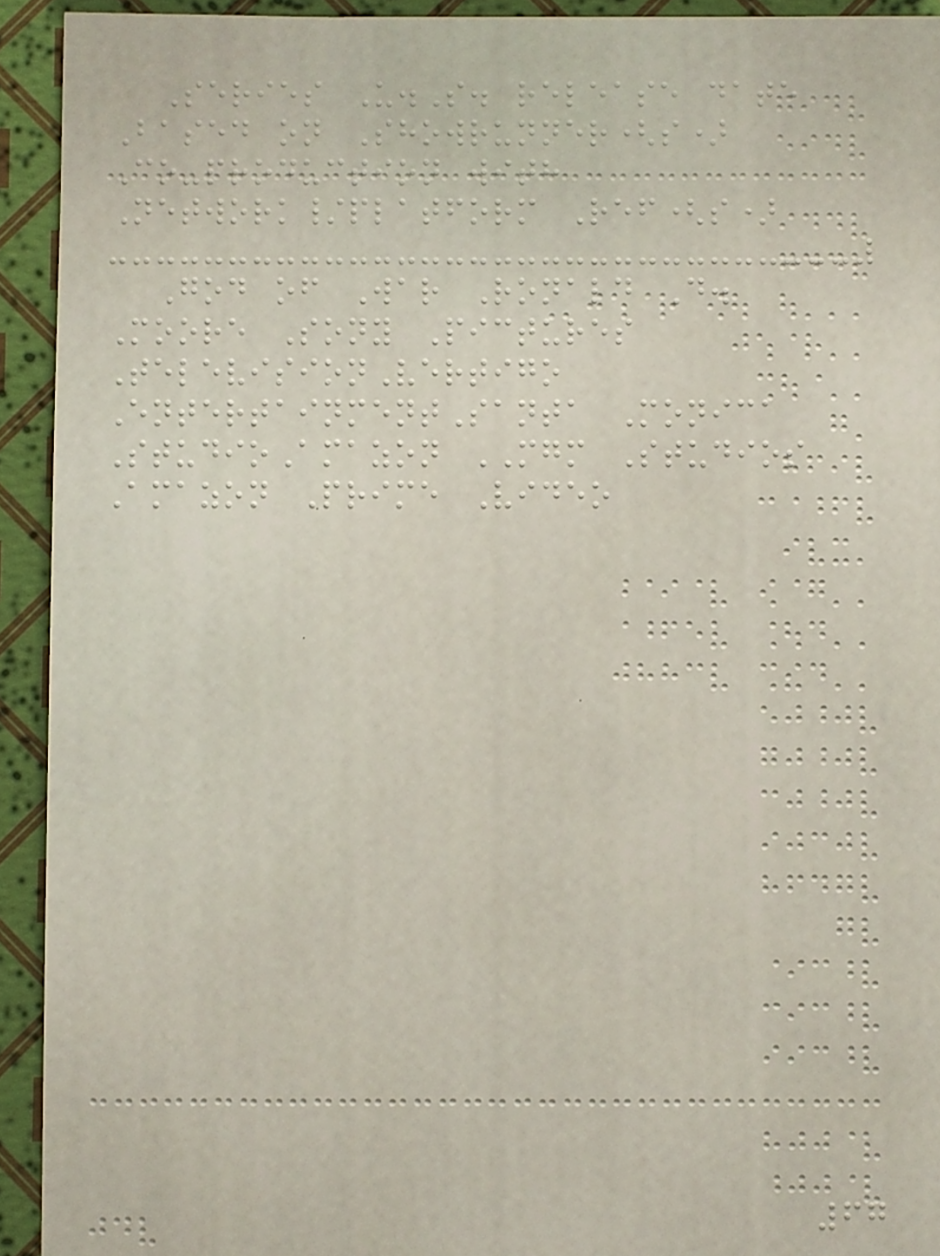Series U.S. release date
Based on Showrunner(s)
Co-production with
Network/platform Ref(s)
God of War Ronald D.
Moore Sony Pictures
TelevisionVertigo
EntertainmentSanta Monica
StudioAmazon MGM Studios
Amazon Prime Video
67
